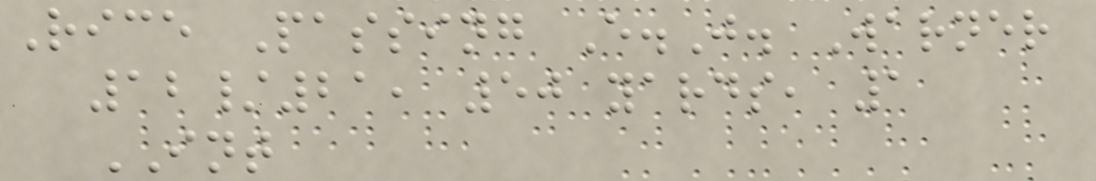Rice Passing E.J. Warner
12/21, 50 yards, 1
INT
